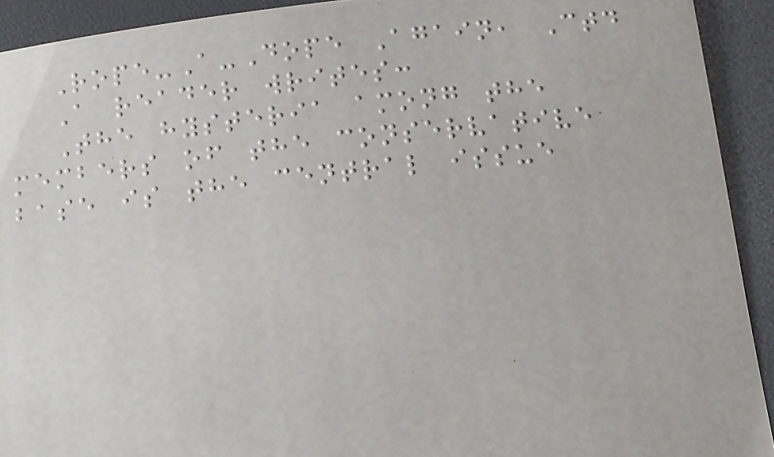Rope-A-Dope Again, Ctd
A reader writes:
The hysteria among the
members of the conservative
base is the central issue
